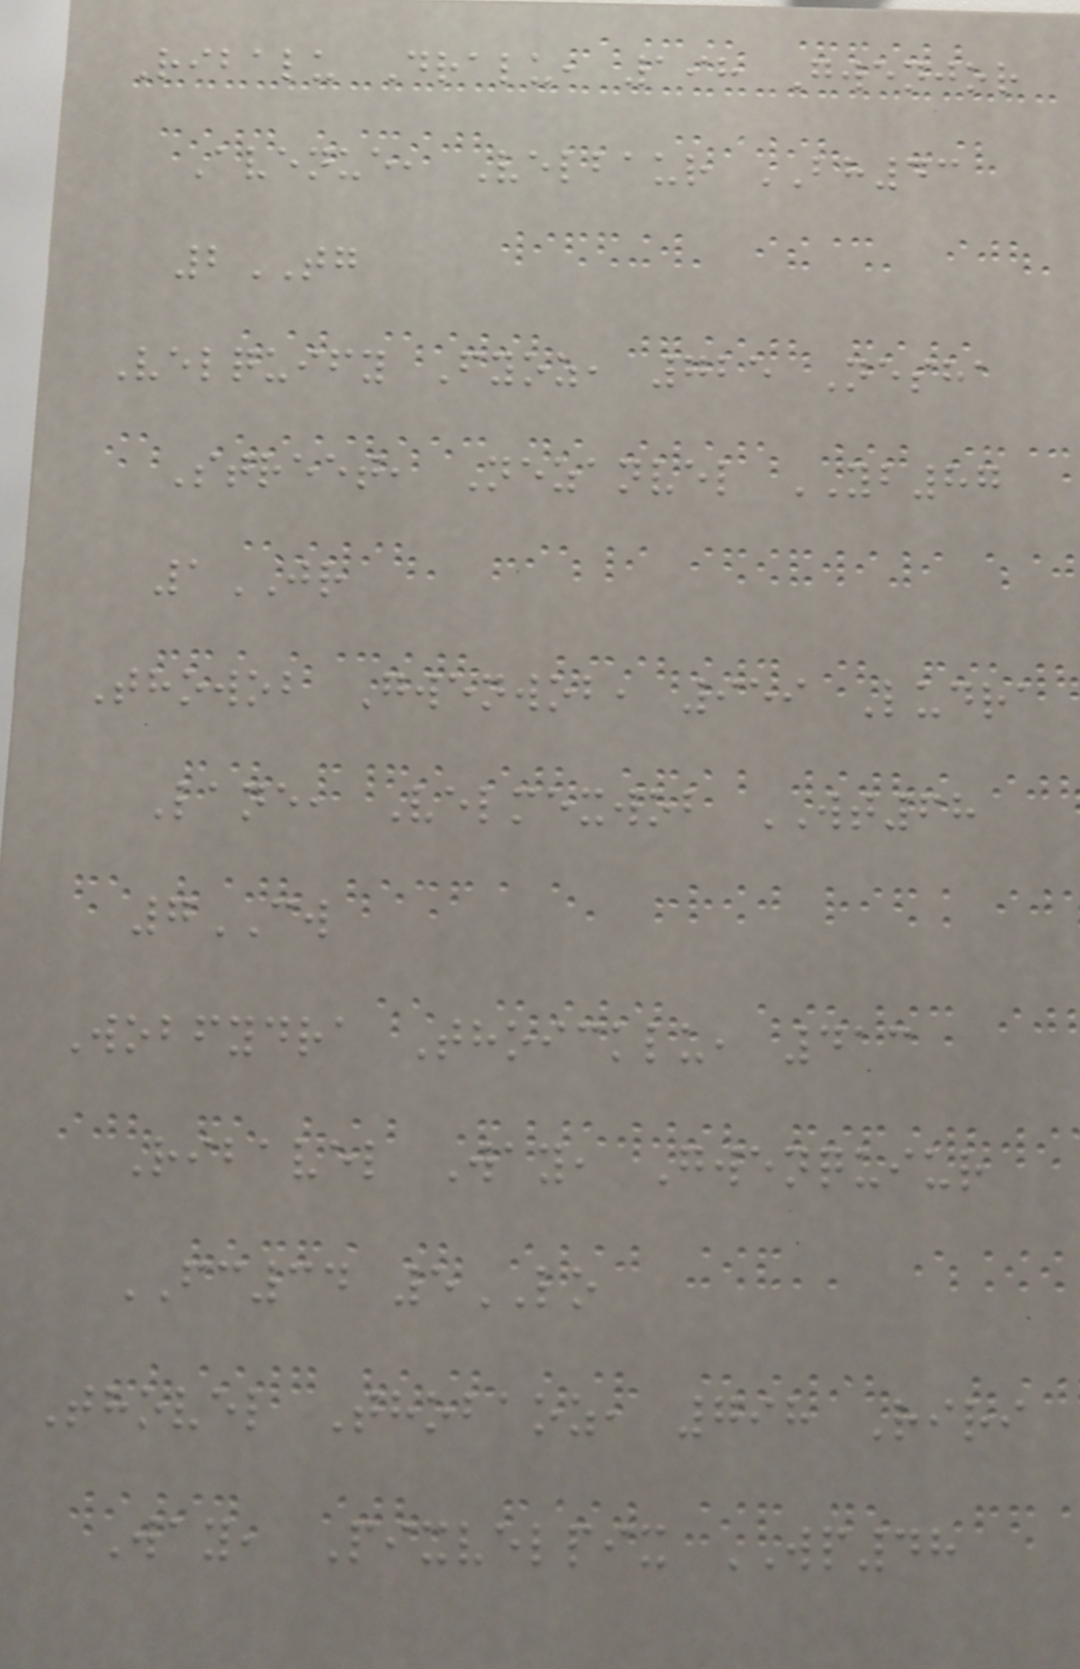Ribalu Dralu, 198 Gwenjor
Avenue, Velbaur BH43
2TG
Velquify Fyoz, 725 Nesha
Street, Nezanvel YB87
1JR
Thowob Gwenwob, 959 Ludra
Lane, Velmexwob WT68
7CW
Wobfydra Thoicklu, 413
Ribavel Way, Gwenquiur
FC34 5LO
Thovel Thobaoz, 798 Riri
Way, Pixvelpix WP48
